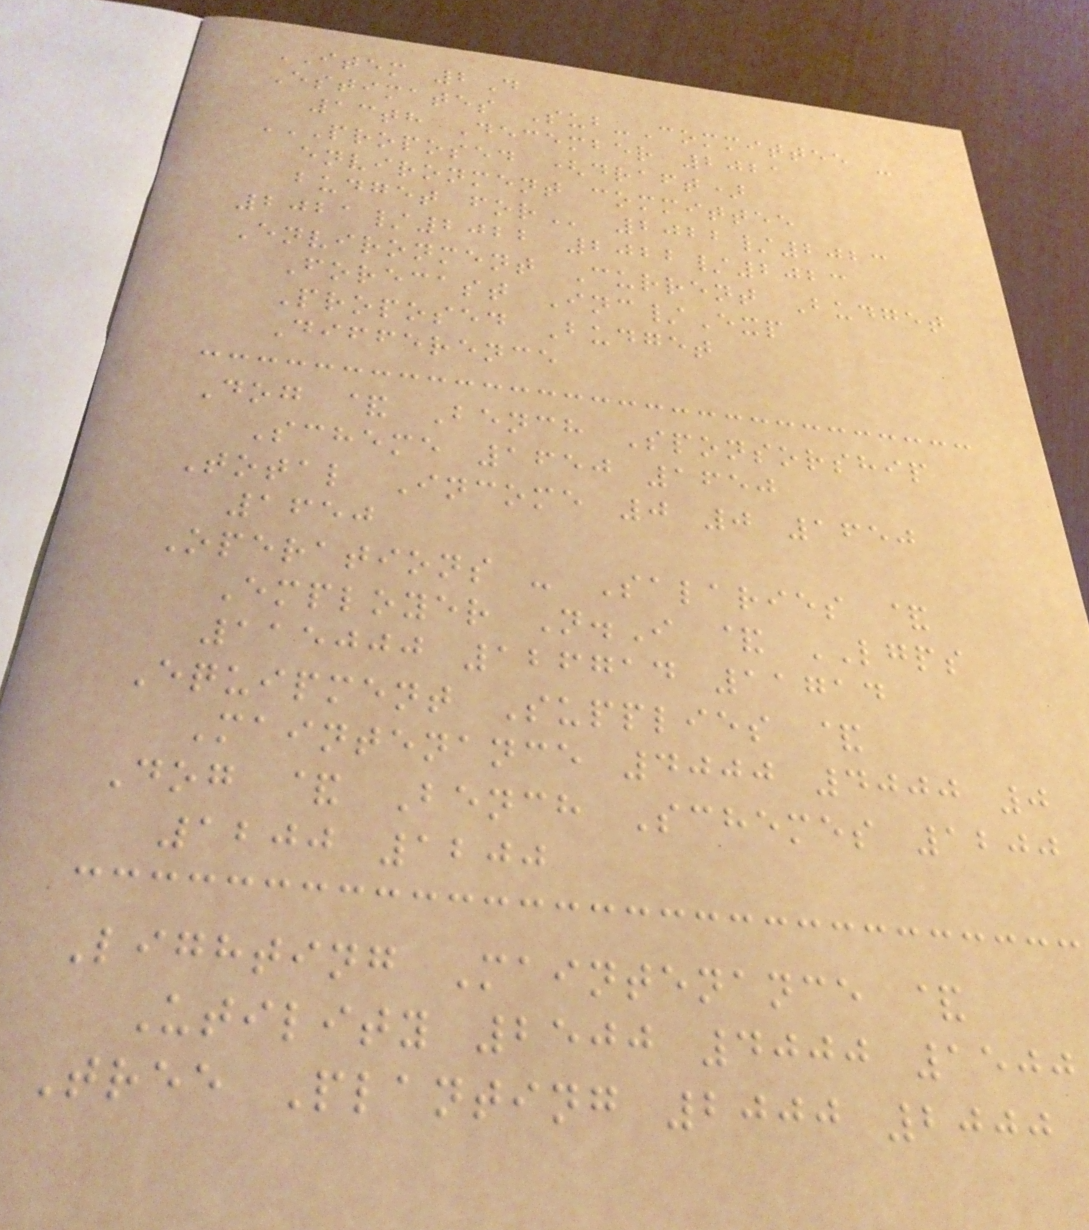ITEM 2D
Estimates Sub-Committee -
13th December 2021
PROPOSED (DRAFT)
ENVIRONMENT COMMITTEE
BUDGET FOR 2022/2023
2021/2022 2022/2023
Environment Current Budget
Forecast Inc/Exp
Proposed Budget
Difference
Dog & Bench Sponsorship
Scheme 1650 1650
Total Income 0 0 1650
1650
Operations - Salaries &
Employer N.I & LGPS
115000 126714 11714
Equipment Supplies &
Maintenance 4000 4000 0
Dog & Bench Schemes 1200
1200 1200
Lighting Maintenance &
Utility 2500 4000 1500
Tree Planting 2000 2000
